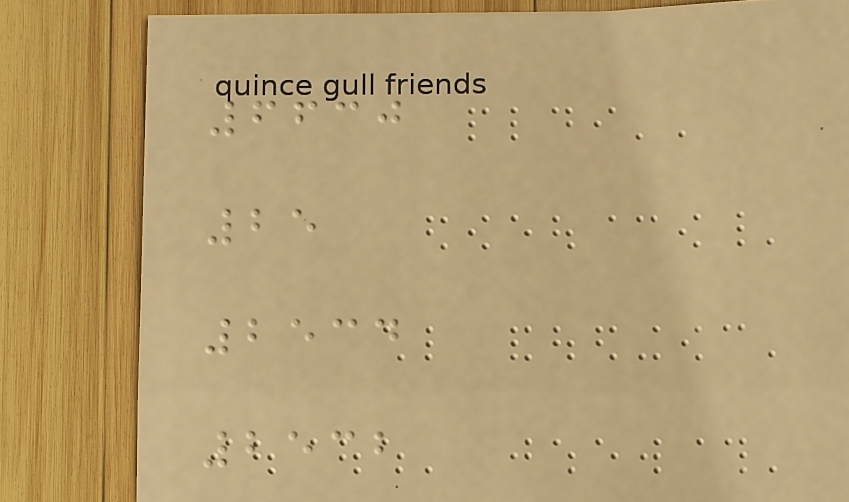6630
25
2534
2532
